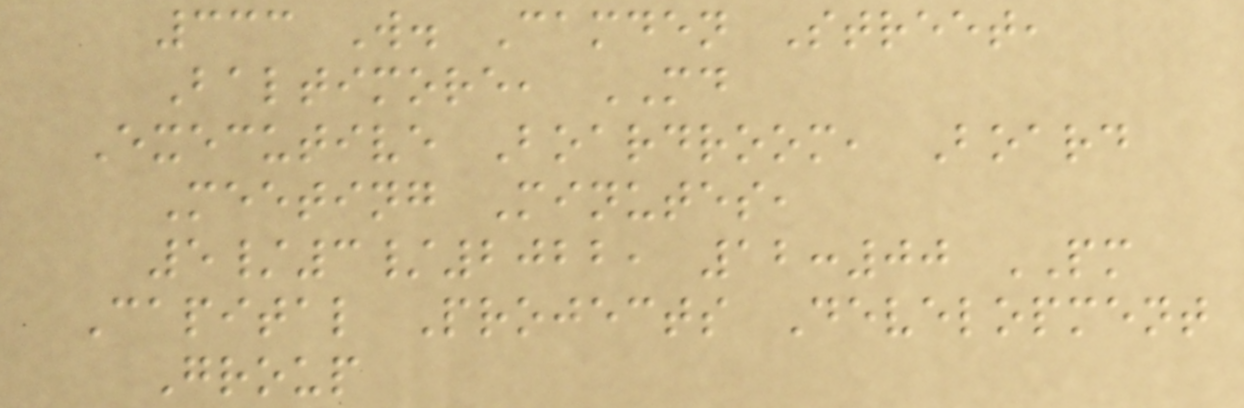333 W. Camden Street,
Baltimore, MD
Executive Boardroom, Board
Meeting Minutes,
5/3/2022, 12:00 PM
Capital Projects Development
Group
